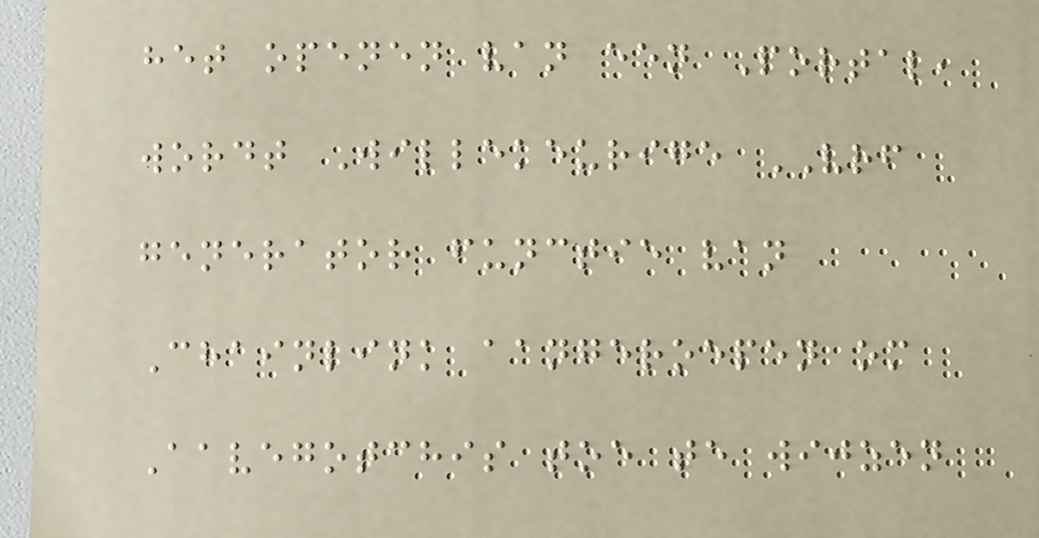het openen van een Portal,
wordt Willekeurige VRF
generator functie van
Chainlink aangeroepen om
Aavegotchis toe te wijzen
